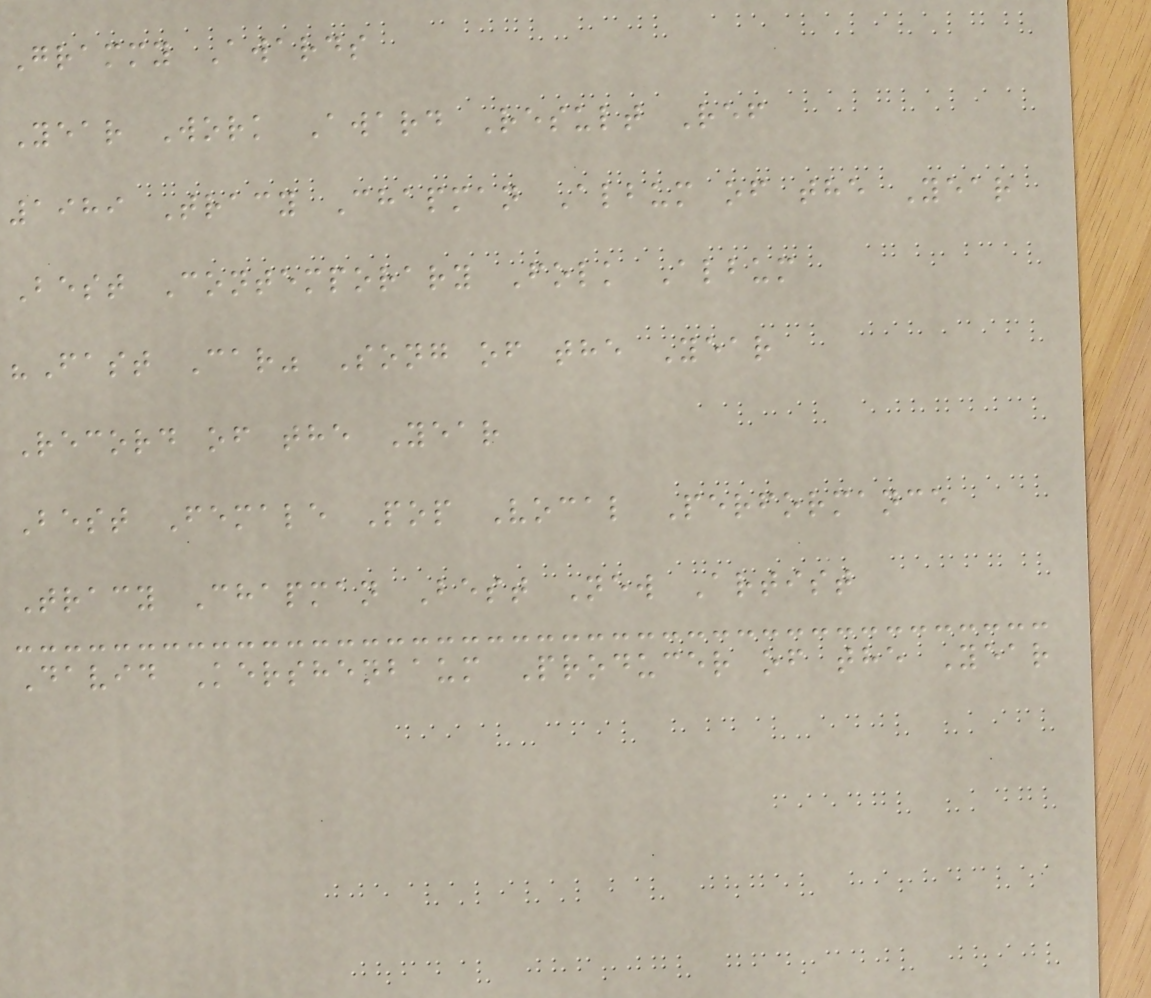Grammy Awards
Year Work Award Result Ref
1989 Tracy Chapman Album of the Year
Best Contemporary Folk Album
"Fast Car" Song of the Year
Record of the Year
Best Female Pop Vocal Performance
Tracy Chapman Best New Artist
David Kershenbaum Producer of the Year
